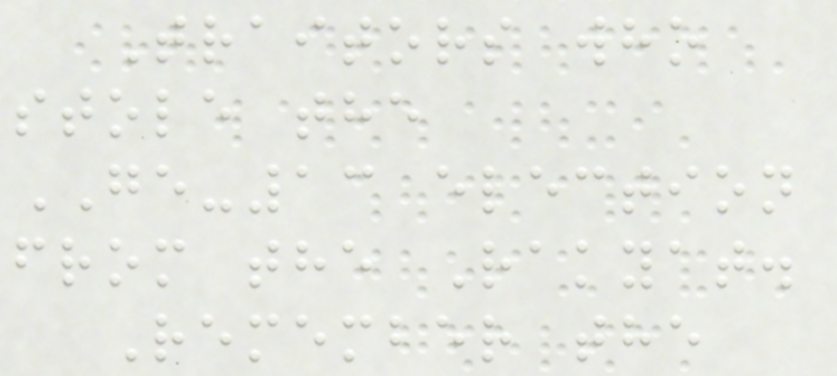Traitors who
stole the
GE-13 election
from the Rakyat.
Remember the
